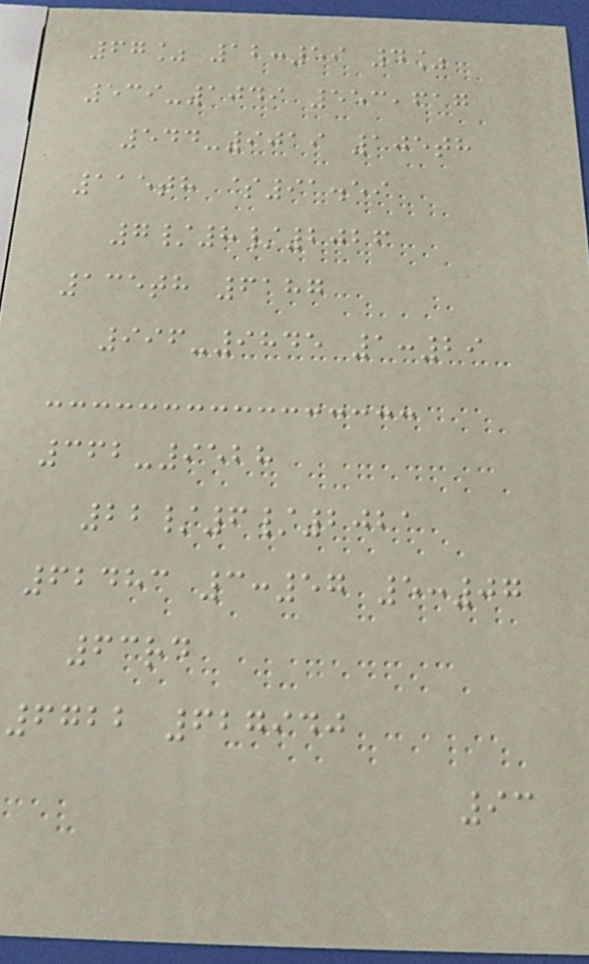67% 12:59 4%
539-1049 553,617
544-9019 105th
115th $91.59
7/8/2026
135th 6187
996-9845 1:29
362-9528
22/6/2021
62483 3:57 5:07
63rd
6722 627940
93
